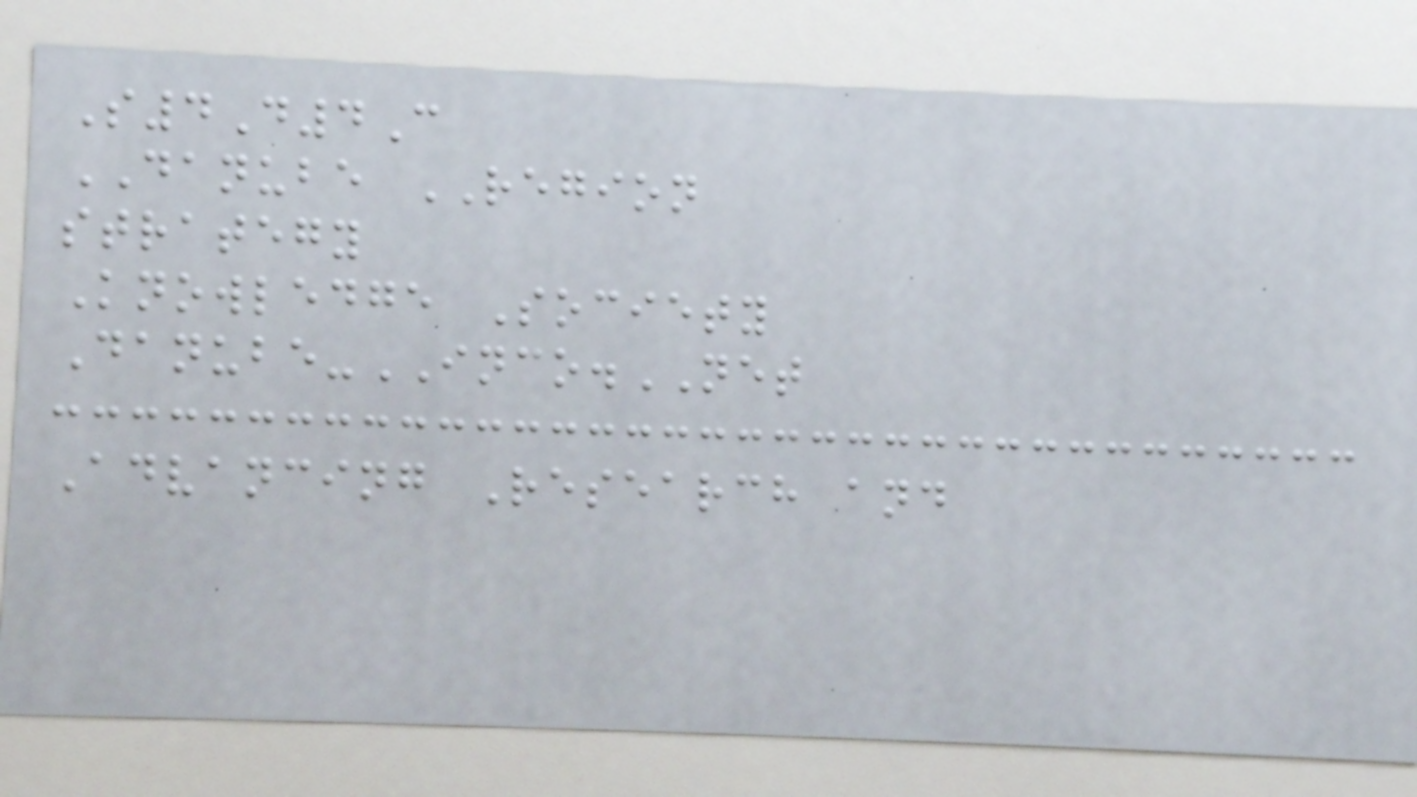S4D4C
DANUBE REGION
strategy
Knowledge Society
Danube-INCO.NET
Advancing Research and
